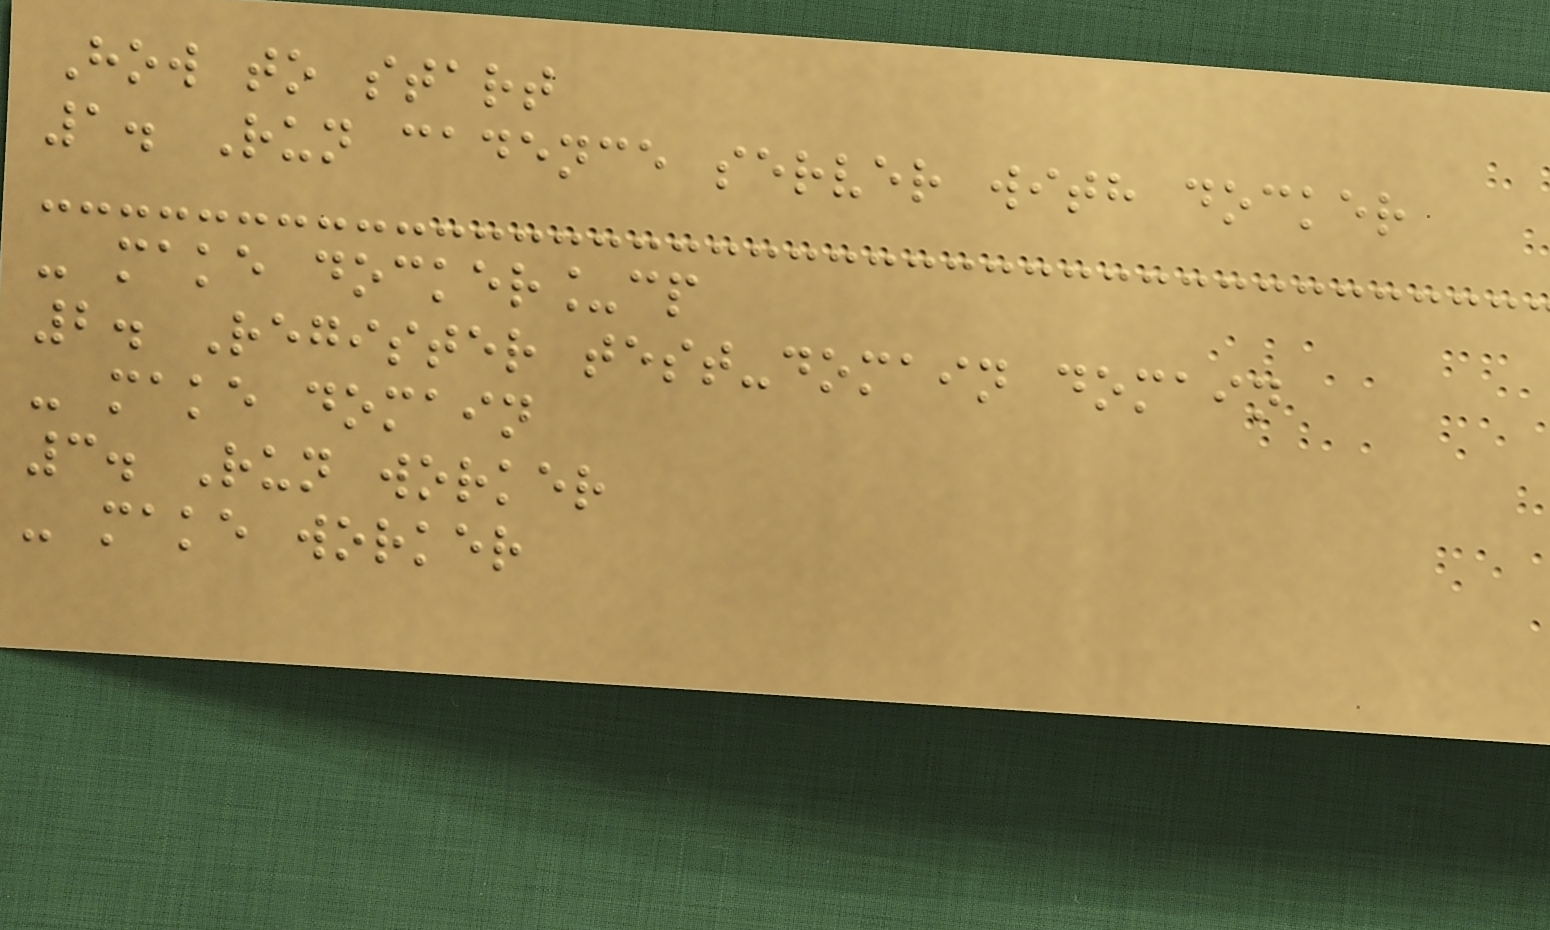How to start
1. Run cadence server with docker
- make docker_cp
2. Register test-domain domain
- make domain
3. Run worker
- make worker
